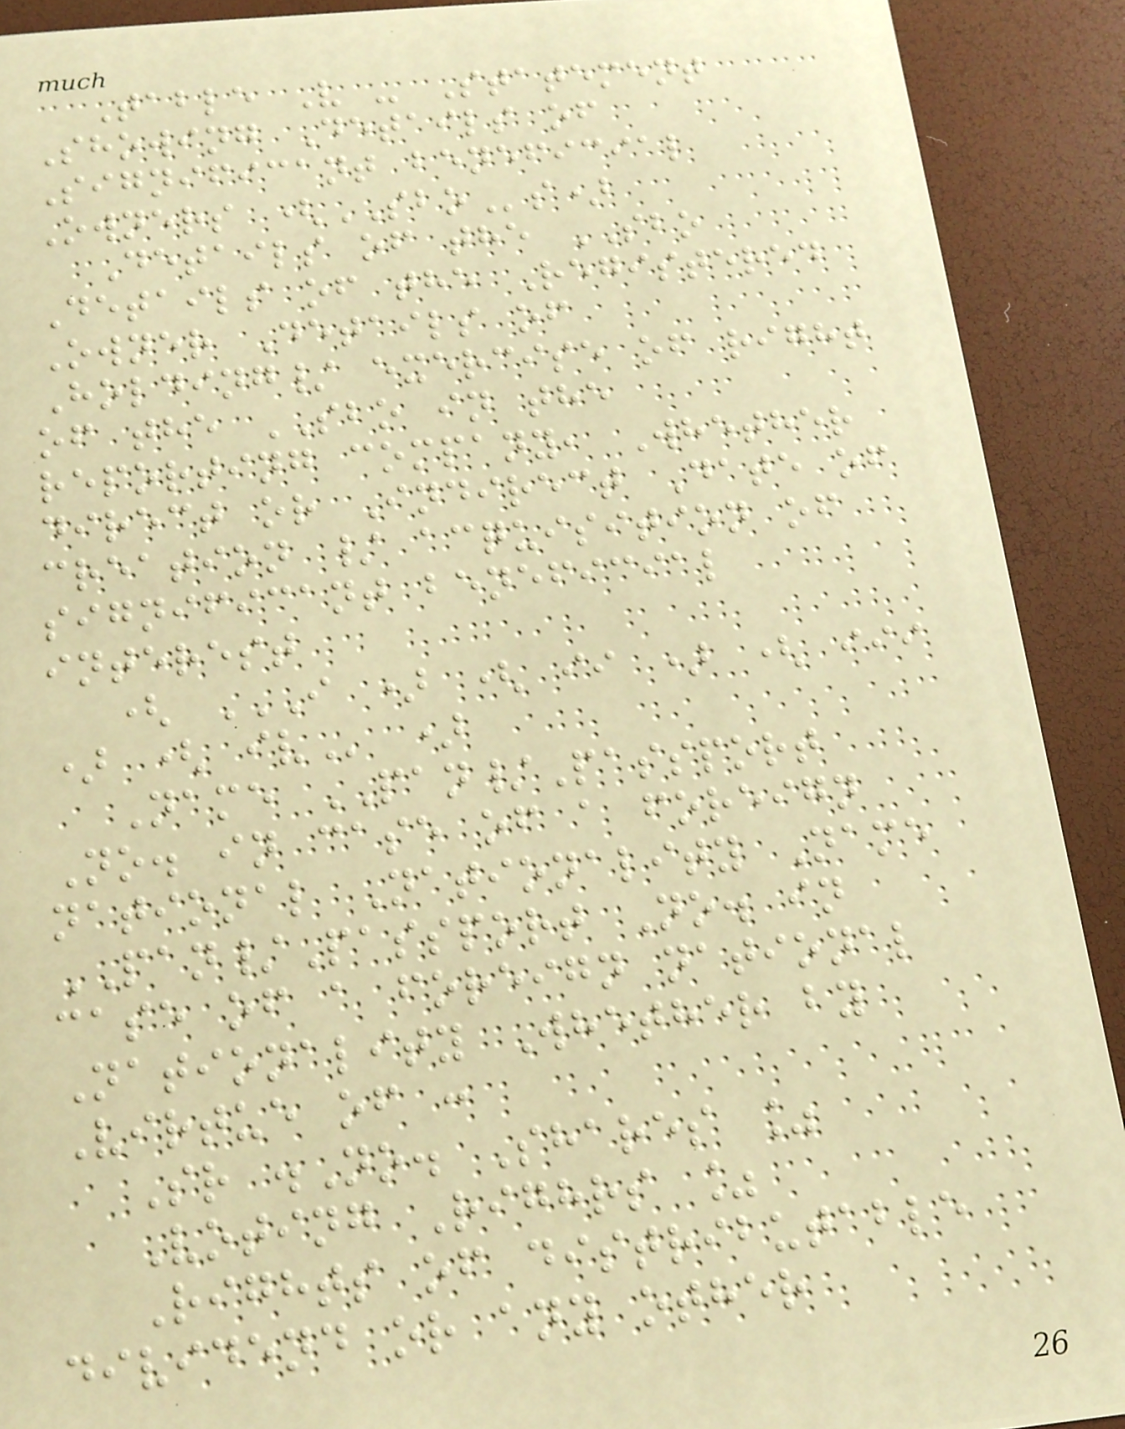Table V - Statement
Showing Details of
Significant beneficial
Owners (SBOs)
Details of the SBO
Details of the Registered
Owner Details of
Holding/ exercise of right
of the SBO in the
reporting company, Whether
direct or Indirect Date of
creation / acquisition of
significant beneficial
interest
( I ) ( II ) ( III
) ( IV )
Name PAN/Passport
No. in case of a foreign
national Nationality Name
PAN/Passport No. in
case of a foreign national
Nationality Whether by
Virtue of :
Sr .No. Shares %
Voting Righrs %
Rights of distributable
dividend or any other
